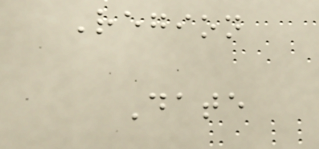Region
Date
